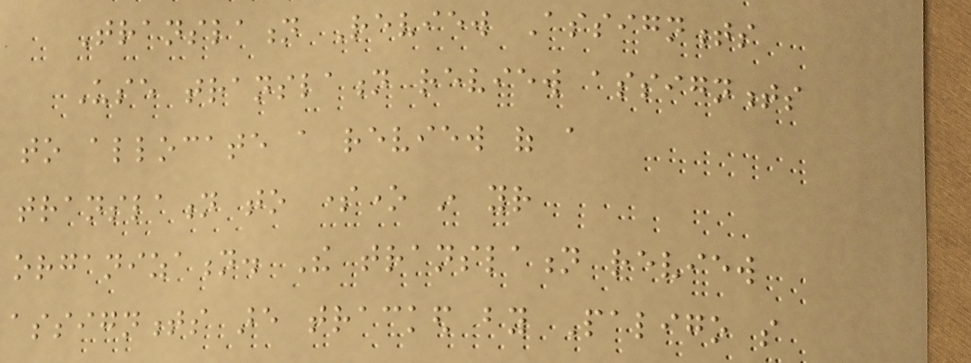Translation Review Assignments
Use translation review assignments
to allocate a review of a
translation to someone in your
organization. The translation review
assignments are tracked by Paligo so
